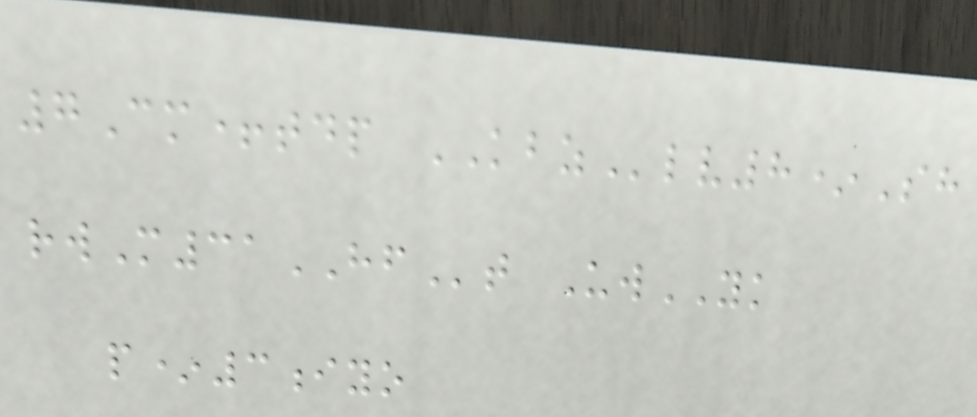7Cm+tdp KBZlv8*Sh
rwM31HFt UwYK
p*3iyo
